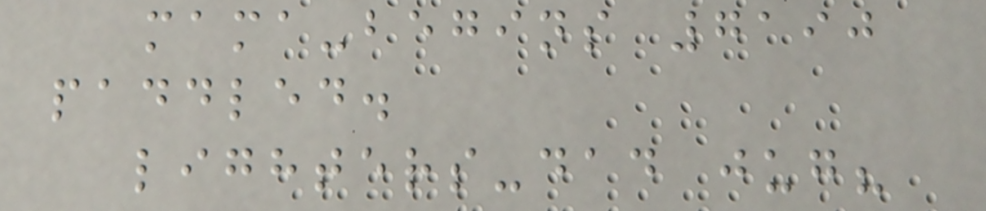mama-begins 7190
paddled.
lighters-dad jug?
